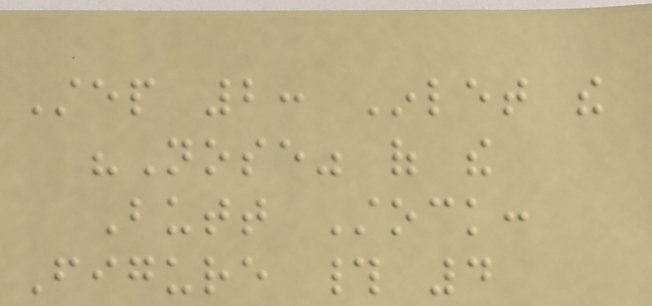Step 2: Inlet the
"Nose" of the
Butt Stock:
Figure # 4
